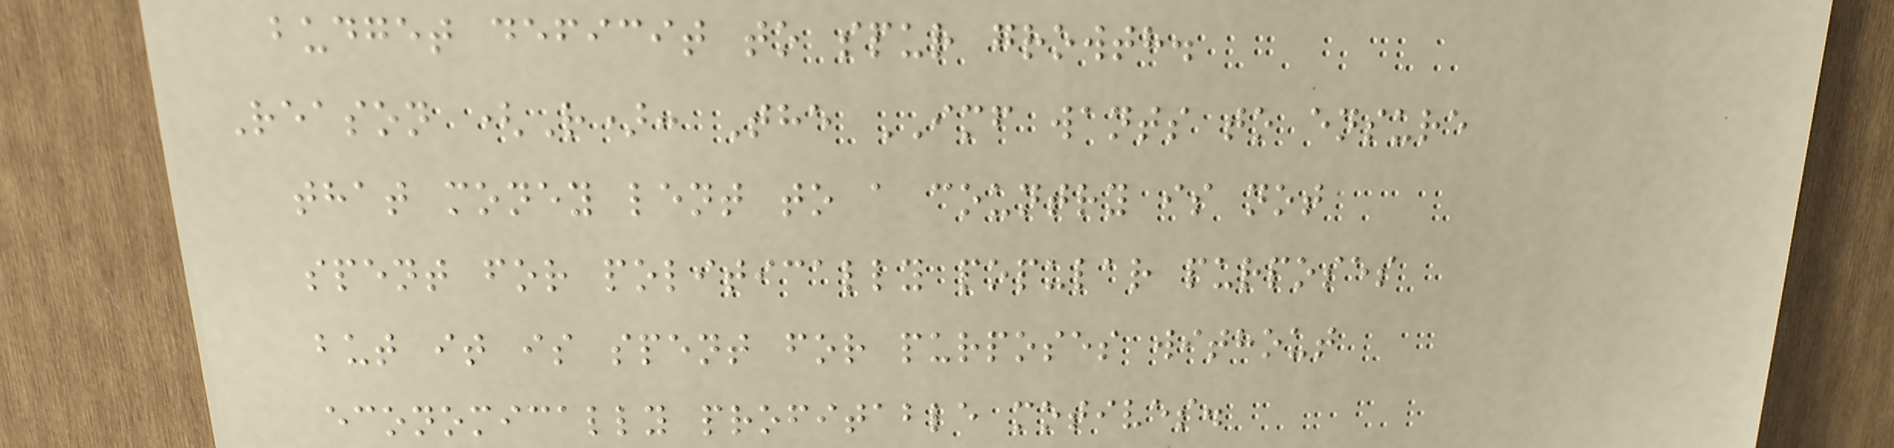budget deficit to spur growth.
Reason (R): The IMF wants to ensure
that money lent to a country is not
spent for politically popular purposes
but it is spent for purposes without
economically profitable motives.
